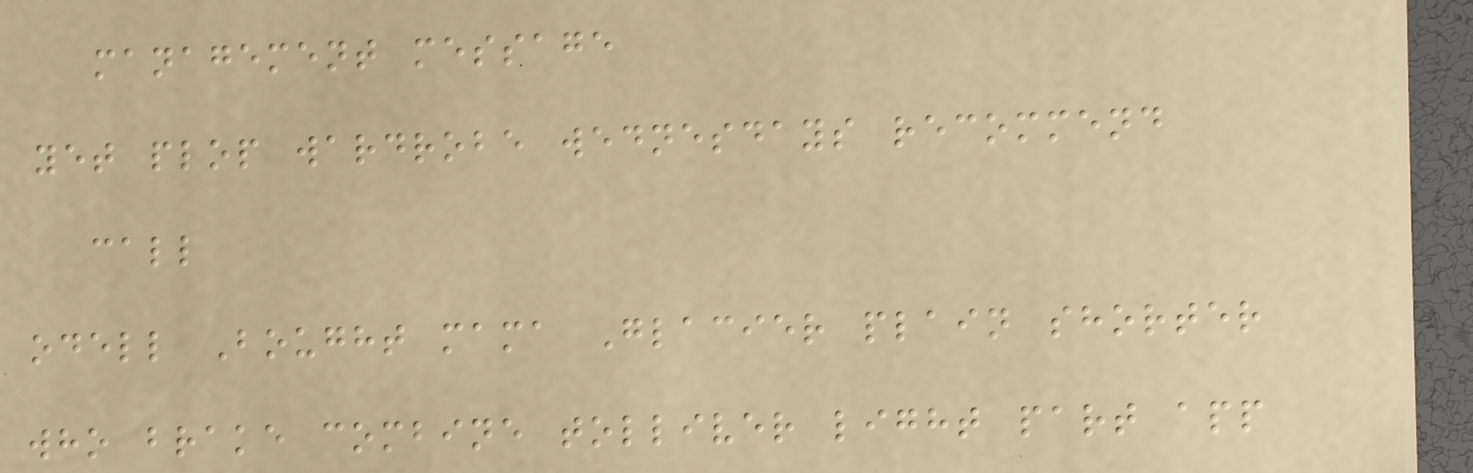management message
yet plop wardrobe wednesdays recommend
call
odell Bought mama Glacier plain shorter
who brake combine tolliver light part app
